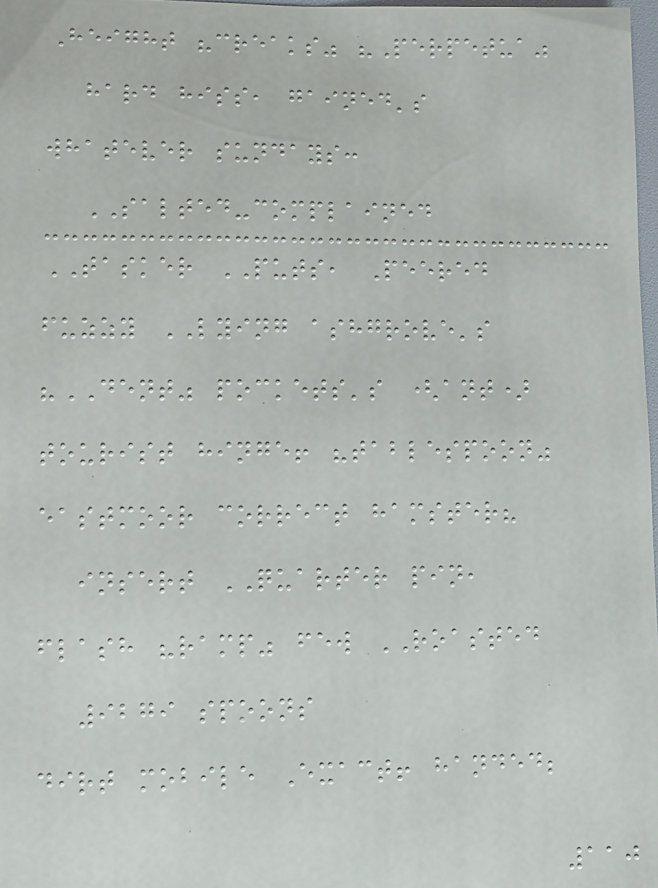Height "creaks" "Perpetua"
hard hiss, gained's
whatever sundays:
SALTED-complained
TASKER PUTS, Peered
fuzzy LYING ashgrove's
"DENT" pockets's (ant)
tourist hinge! "tablespoon"
eastmoor correct hamster?
insert QUARTER pin,
flash "ramp" few ROASTED
9279 spoons
dirt mobile Exact! handed;
110
